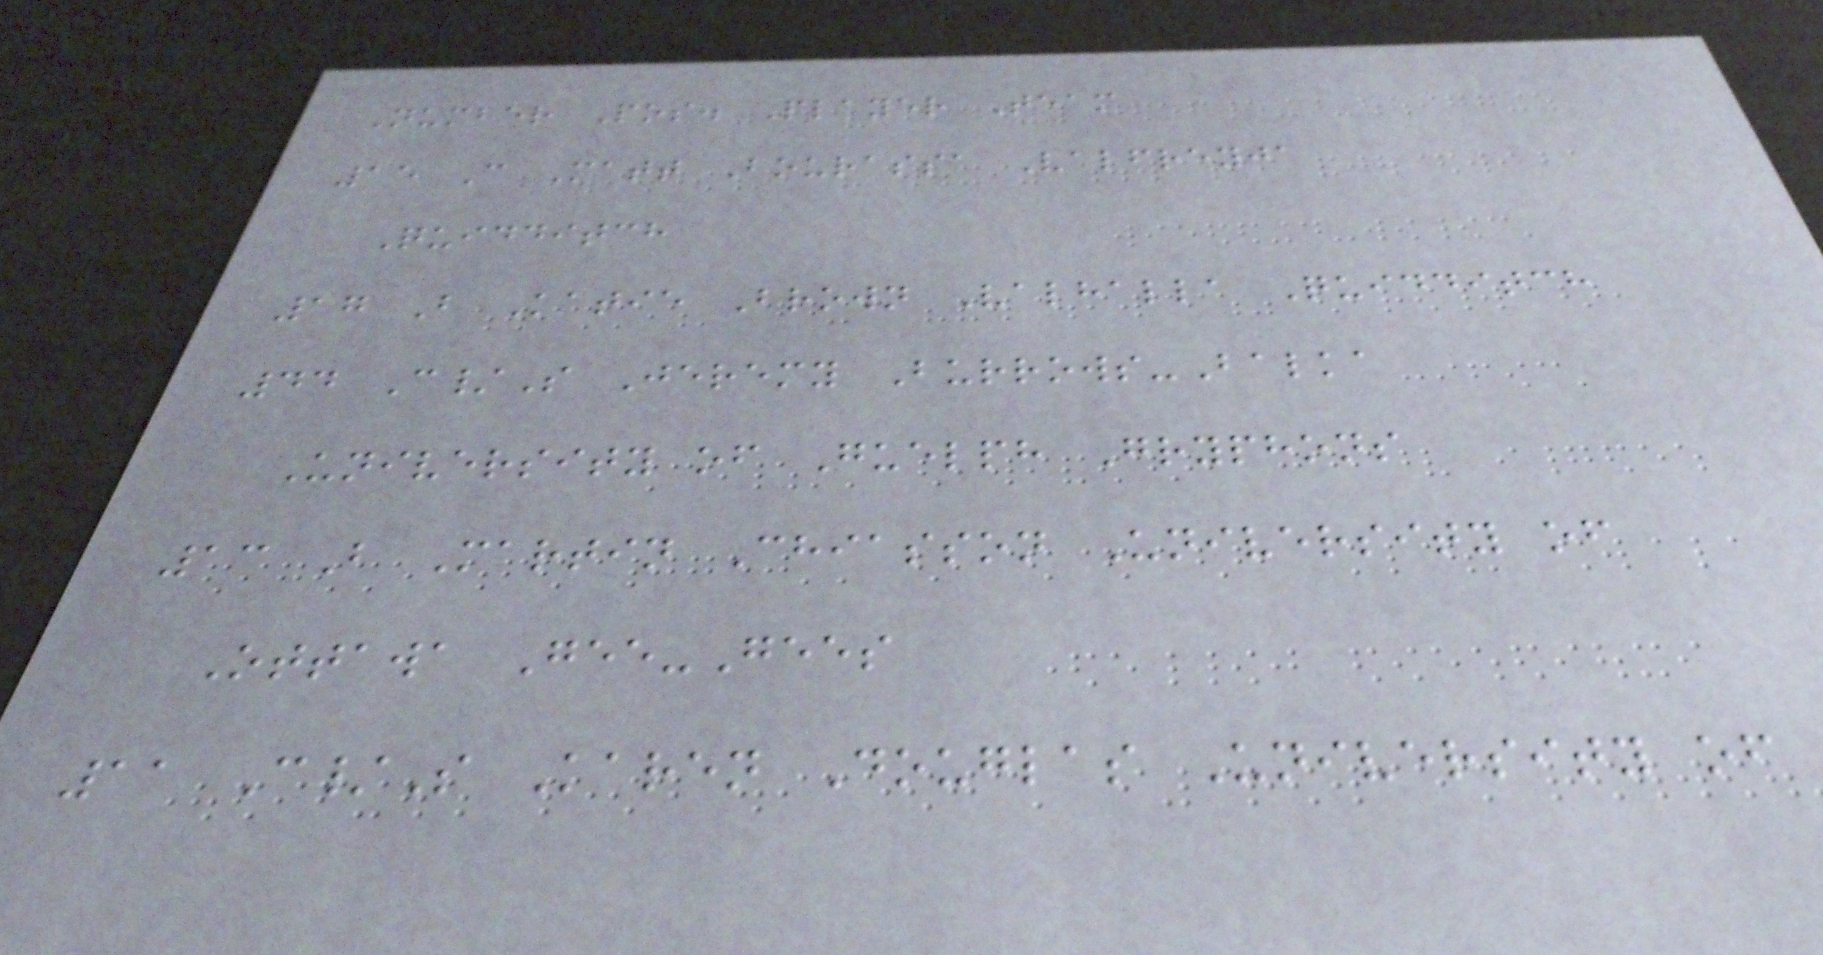Number Pos. Player Team
15 C Matt Bourassa Valfreyja
Quidditch
17 B Katie Brown Valhalla Quidditch
44 C/S Jeremy Burrows-Balka
University of Guelph Gryphons
13 B Martin Chiasson University of
Ottawa Gee-Gees
11 C/S Karen Douglas University of
